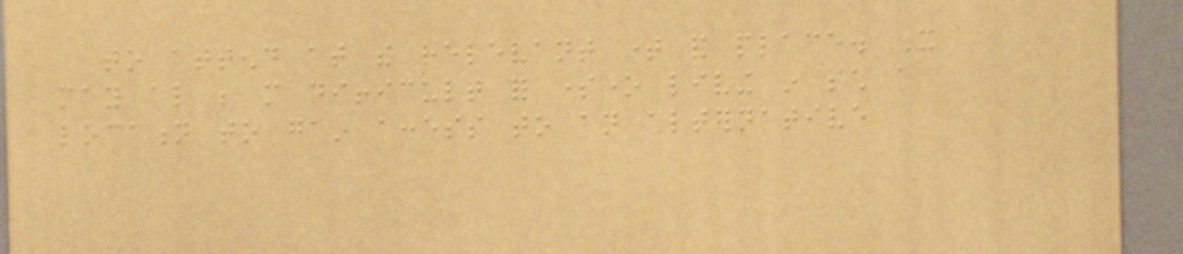to attend at the relevant time and place. It
may also be more difficult for someone living in such a
location to gain access to an alternative
